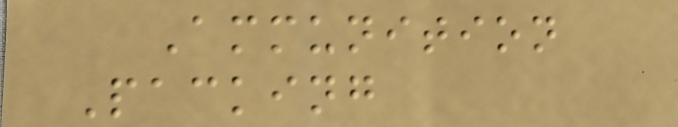Ammunition
Packing
